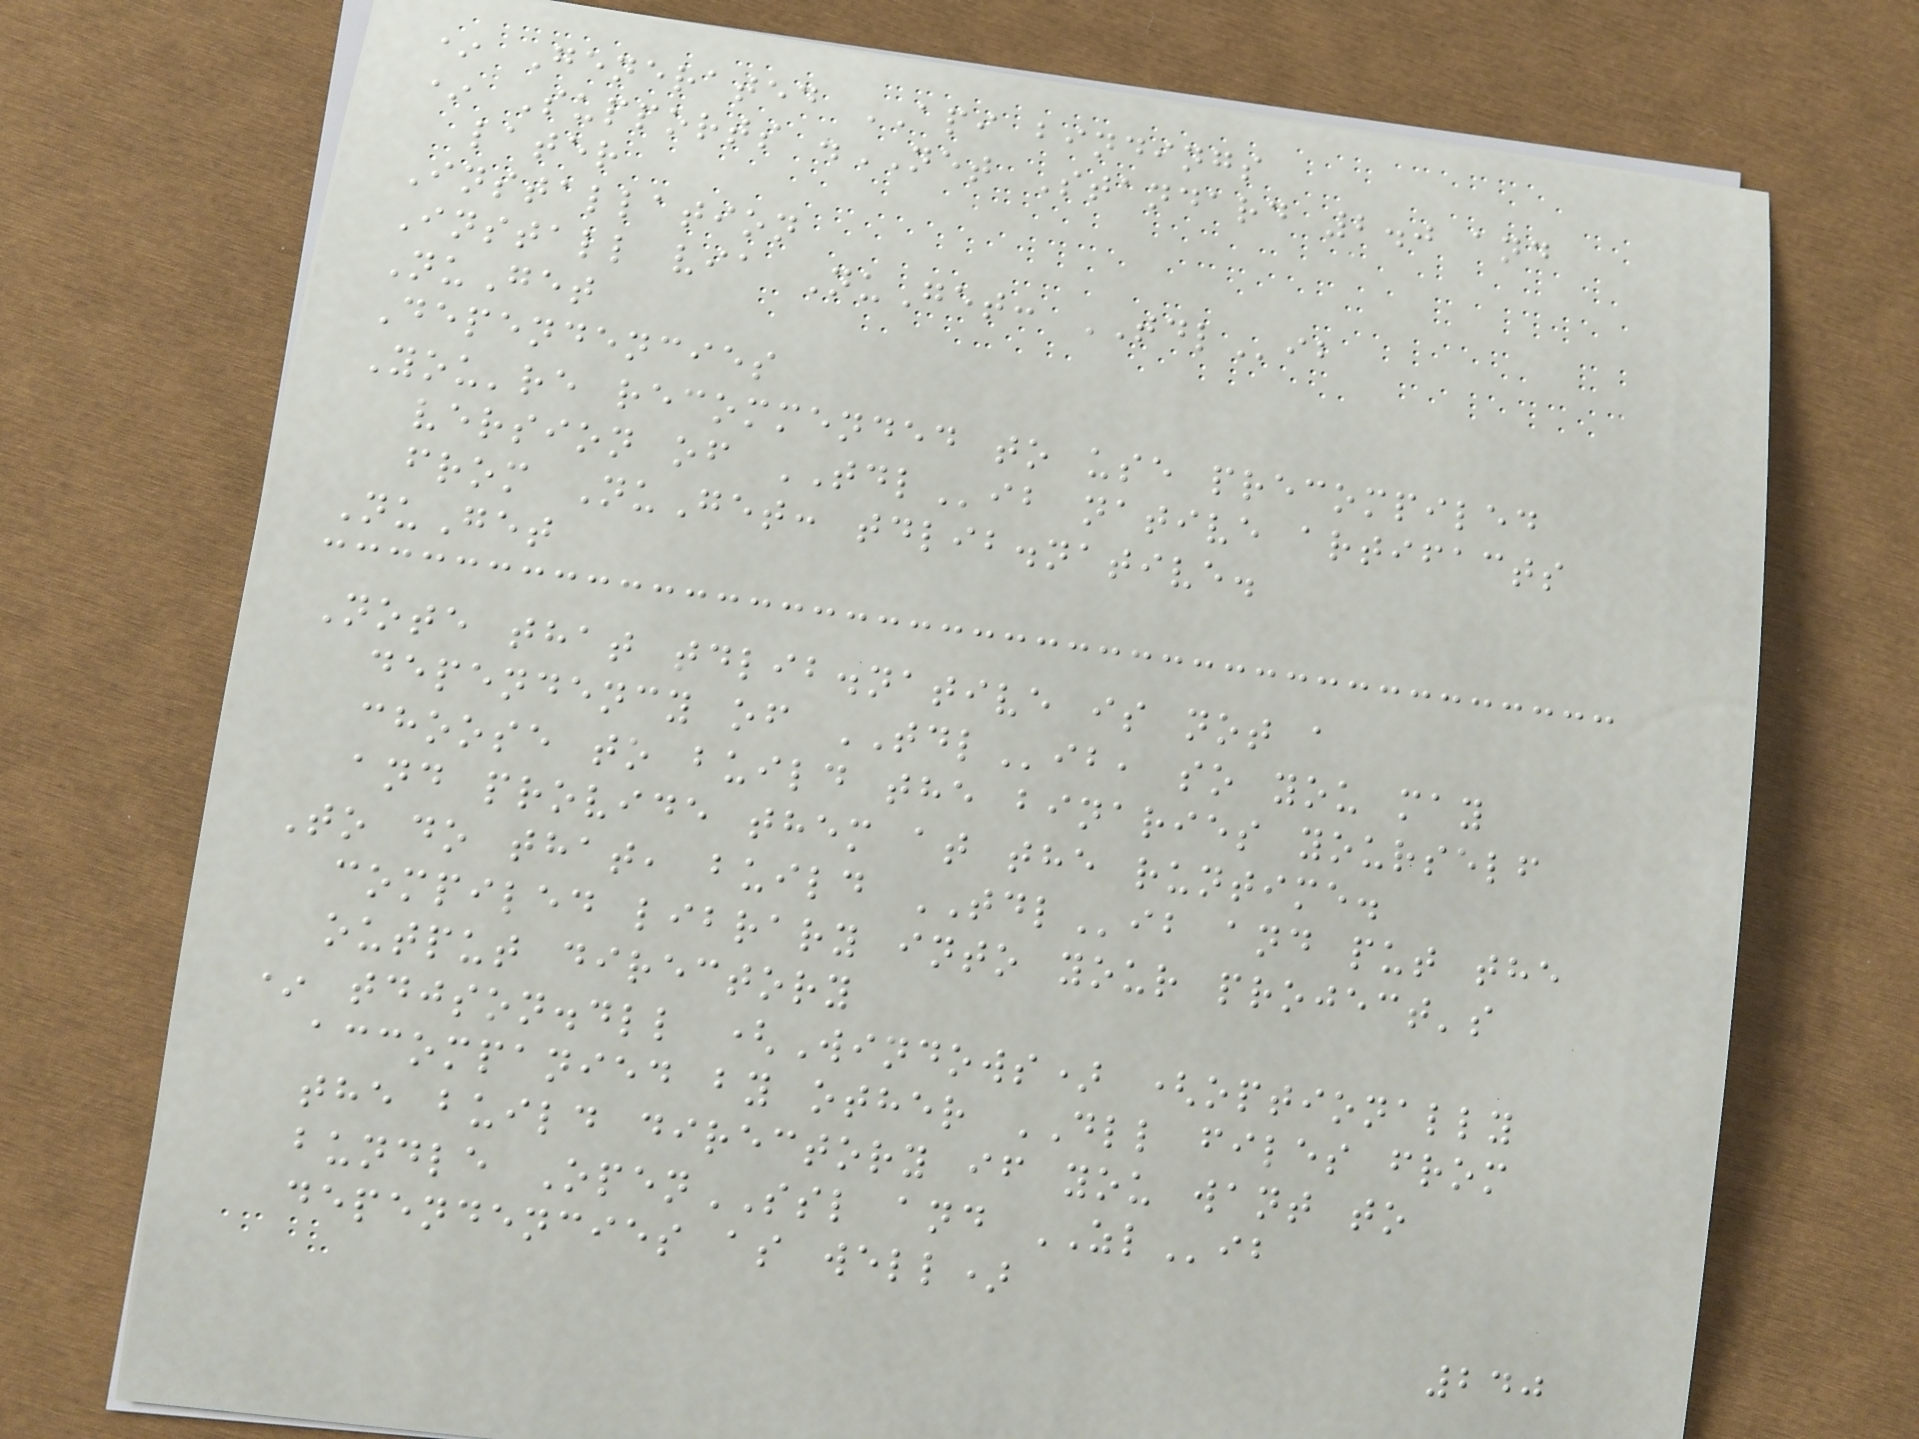* Generated API bindings
* Supports .NET Standard 2.0 and
later
Installation
Install via NuGet: TDLib
NuGet
Dependencies
You're recommended to use precompiled
version of TDLib native artifacts
from NuGet: tdlib.native.
NuGet
Note that tdlib.native is not a
dependency of TDLib, so you may
choose to build the binaries yourself
and provide them at the runtime.
To do that, build TDLib and put the
compiled library into your project's
output directory
* tdjson.dll (Windows) (optionally
accompanied by other DLL files from
the build directory if you want to
bundle OpenSSL and ZLib
dependencies as well)
240
